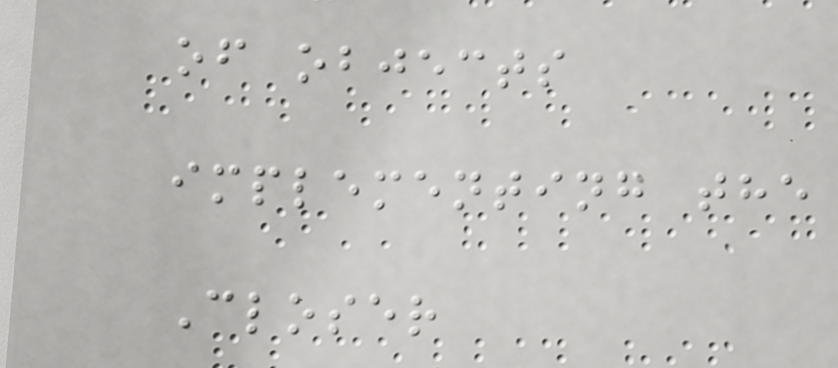of objects
implementing the
Closer
